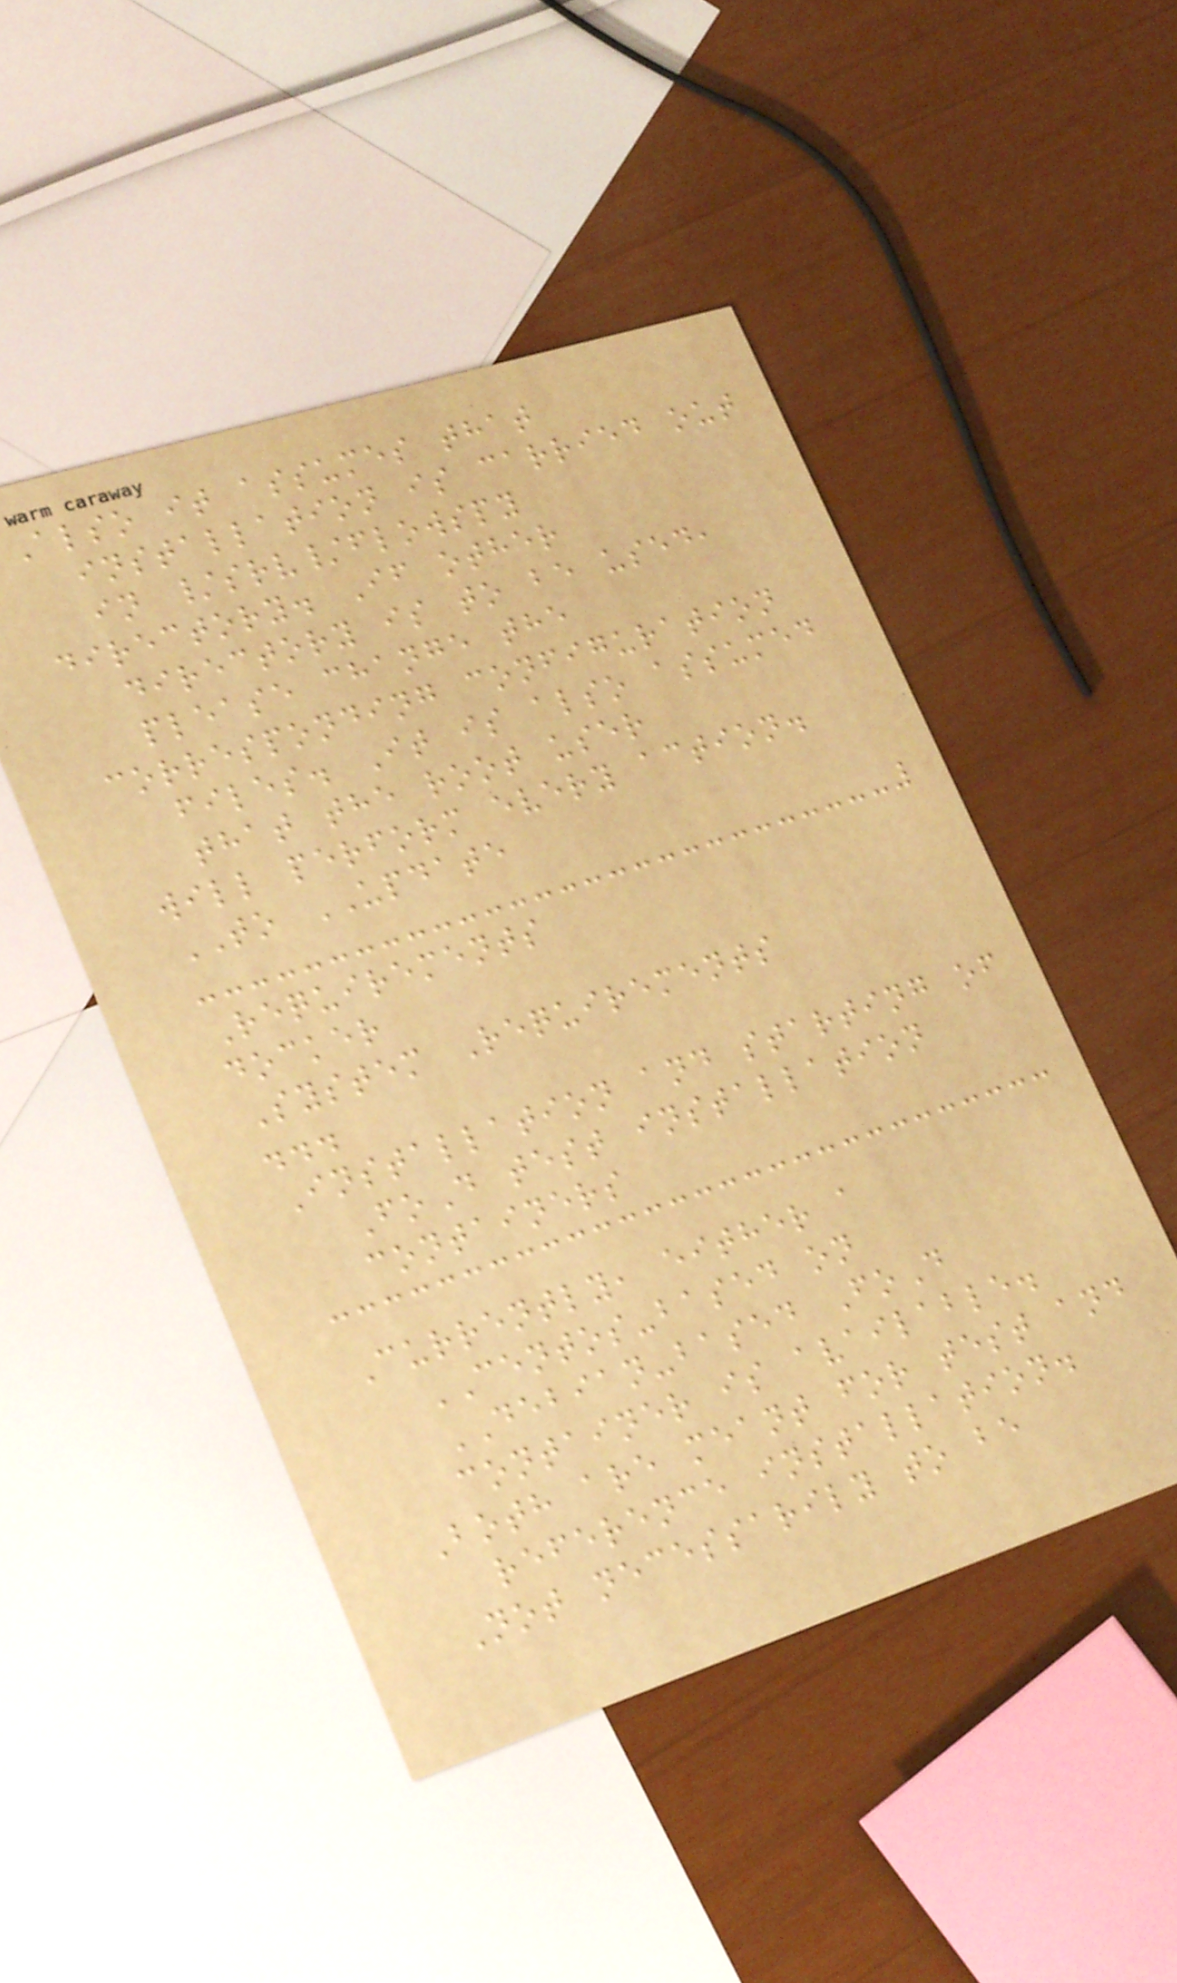Also it assumes that
installation is carried out
in /srv/flowspy
directory. If other
directory is to be used,
please change the
corresponding configuration
files. It is also assumed
that the root user
will perform every action.
TO UPDATE
Requirements
docker
System Requirements
...
Installation and starting of
FoD test installation
containers
Currently, either a
CENTOS-based on
DEBIAN-based FoD
container is available.
Both are meant for test and
reference installation.
Not necessarily to be
